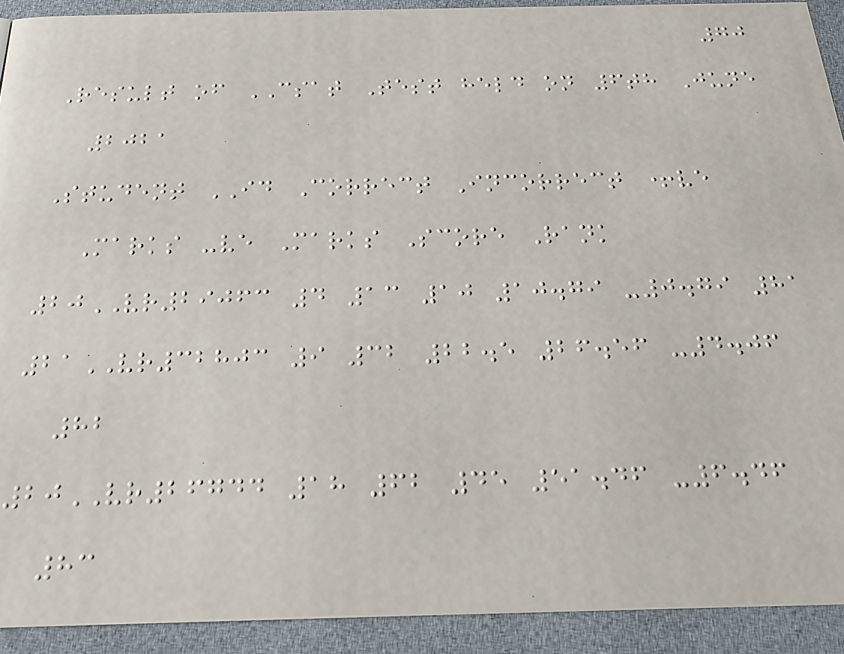70
Result of CSAT Test held on 6th June
2021
Student ID Correct Incorrect +ve
Marks -ve Marks Score Rank
20VR29063 4 13 10 10.79 -0.79 81
21VR32803 9 32 22.5 26.56 -4.06
82
20VR26744 18 62 45 51.46 -6.46
83
